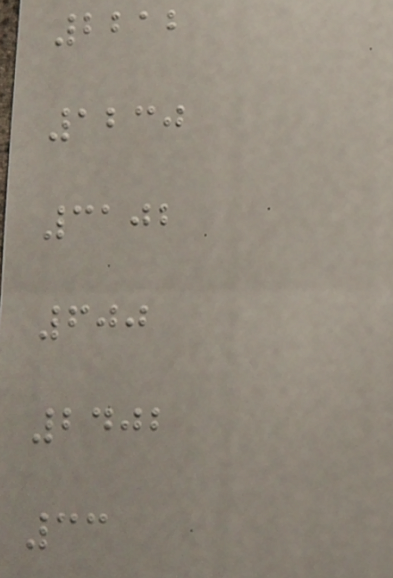2212
1230
3102
600
2402
33
